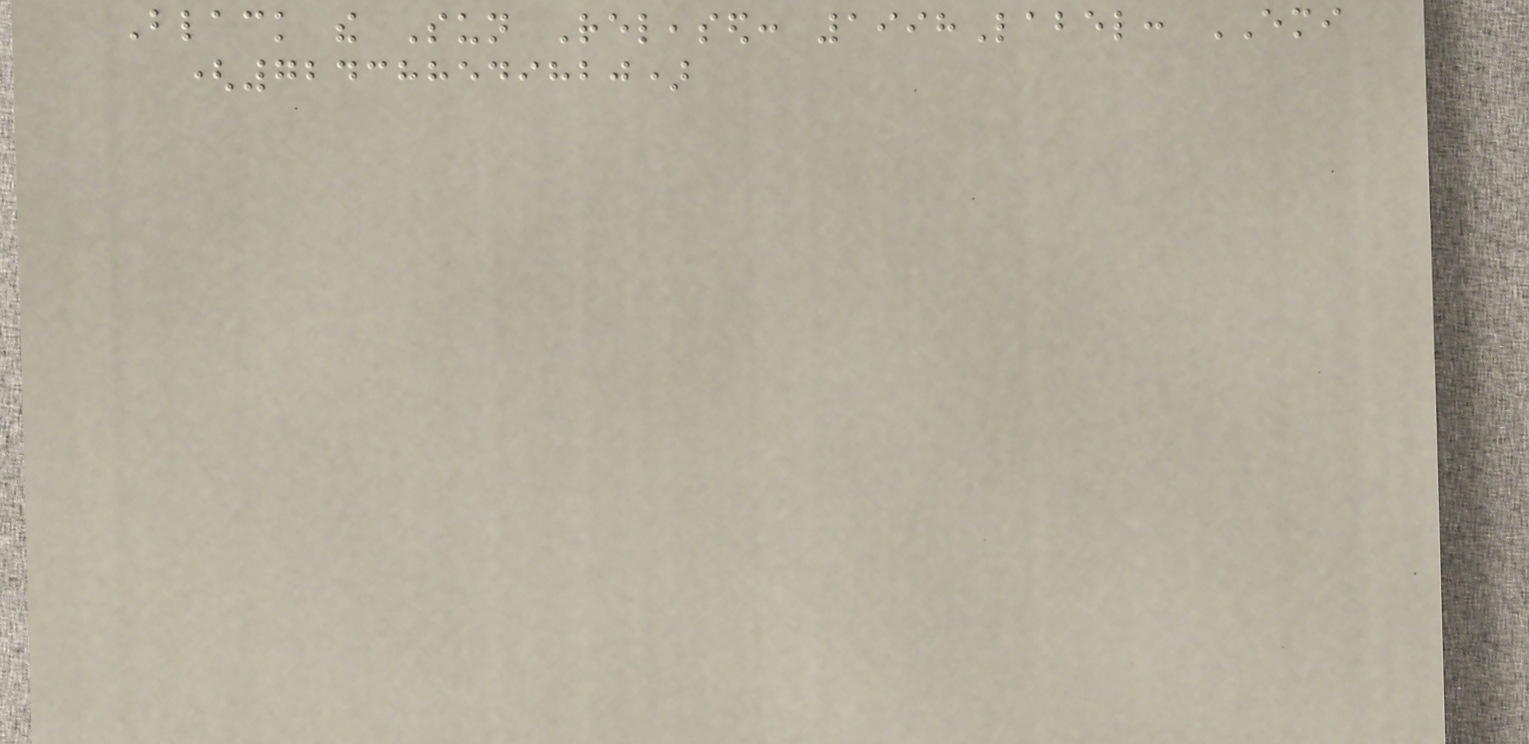Black the Sun Released: 1998Label: EMI
(724388549820)
